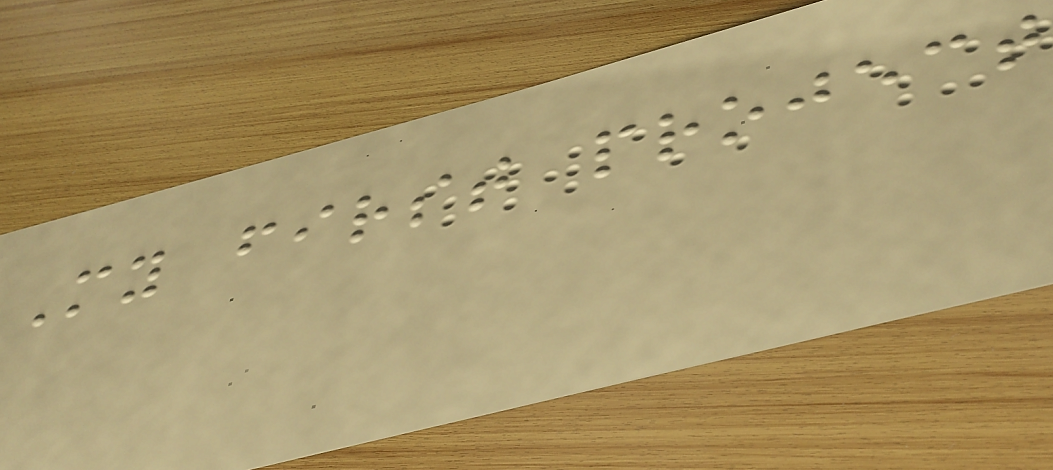My first project
